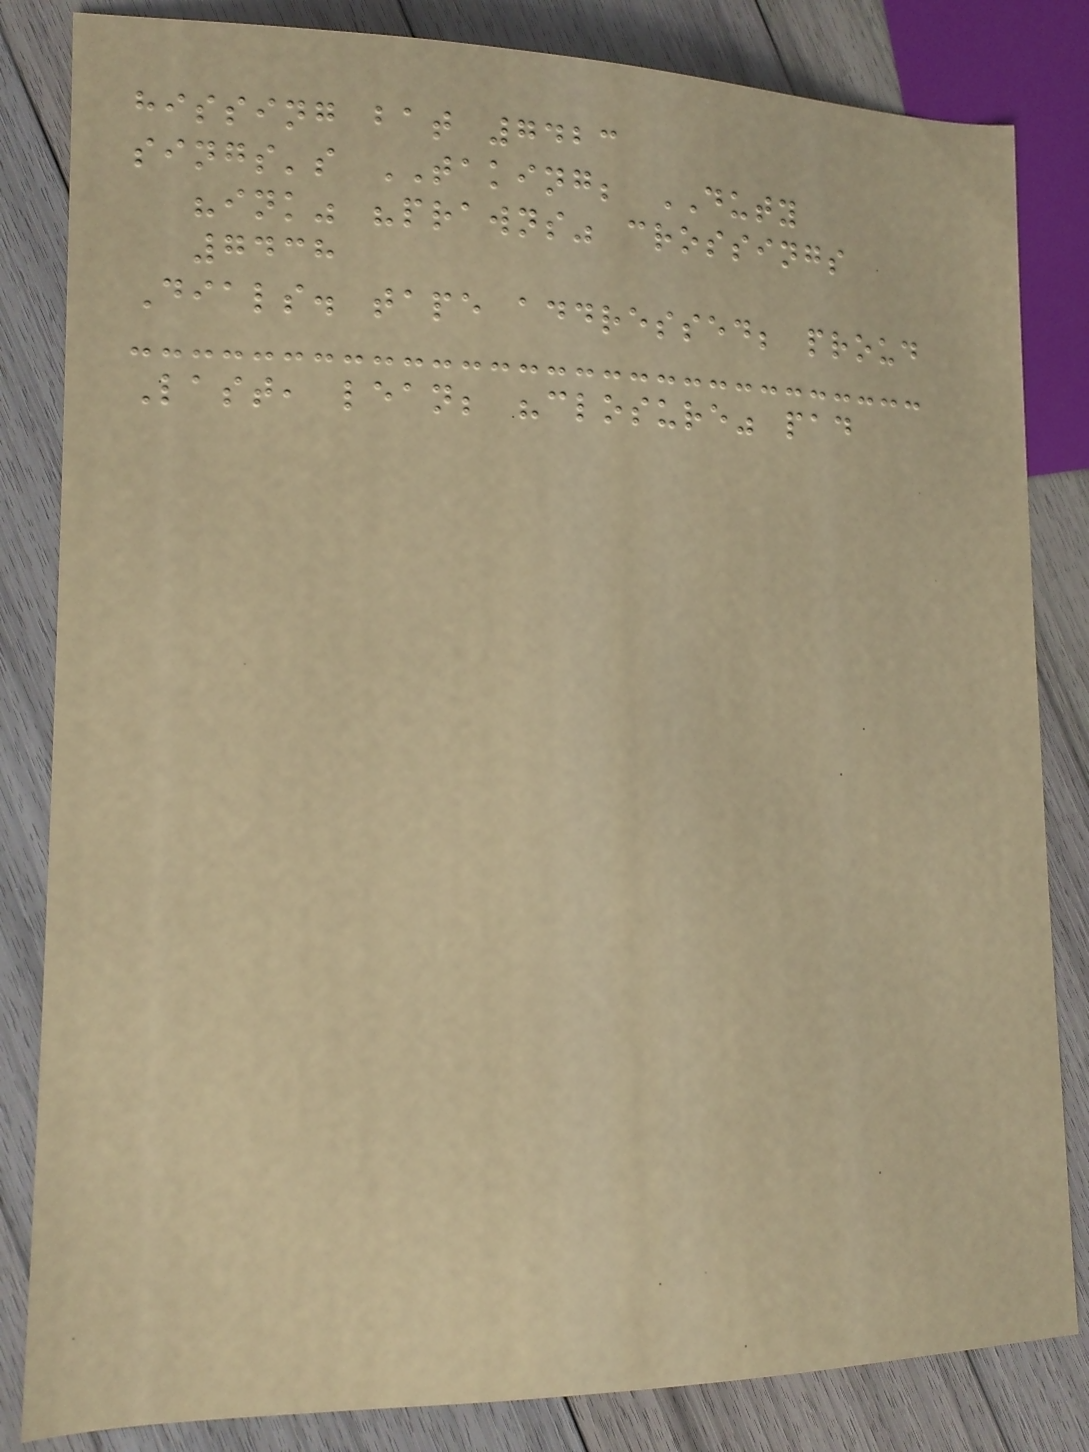hissing bat 7423
sings's TAKING; DUTY
"ink" "prawns" crossings
7438
Dials. tape addressed; proud
Last, lean; "closure" pad
